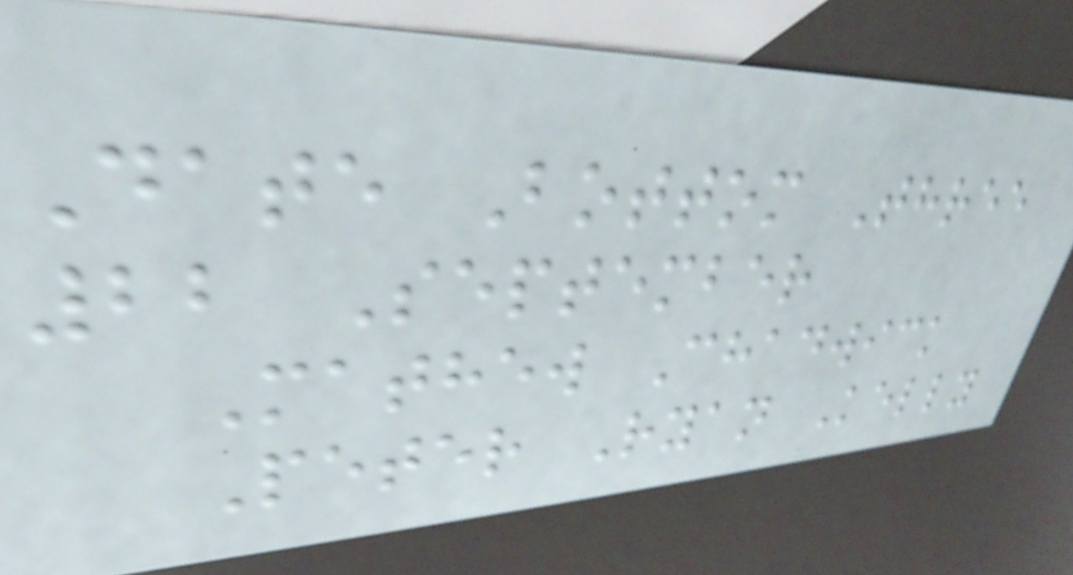Date Bottom Three
22 September
Mathew Chadwick
Peter Ryan Kelly
